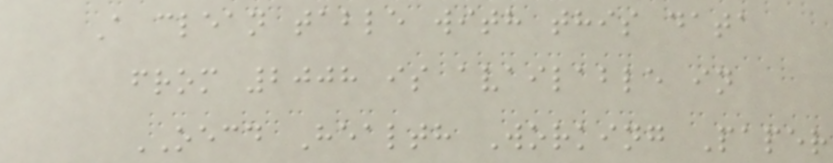A clean table with this data
from 2008 is available in
OECD Health Working Paper
